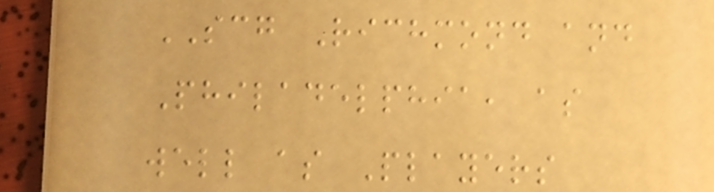SCG Richmond and
Philadelphia, as
well as Players
